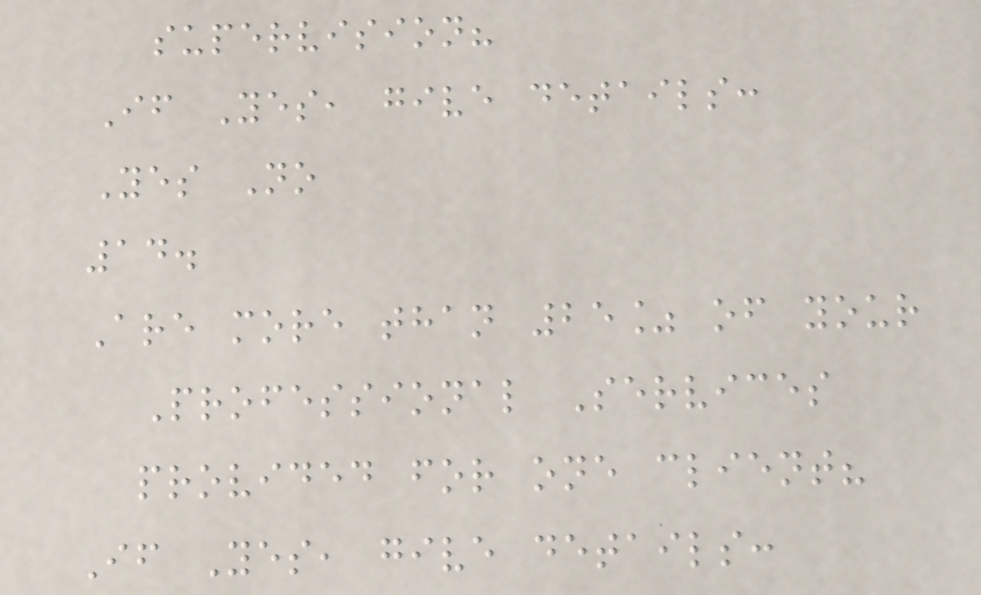supervision?
If Yes, give details:
Yes No
14.
Are more than 25% of your
Professional Services
provided for one client?
If Yes, give details:
